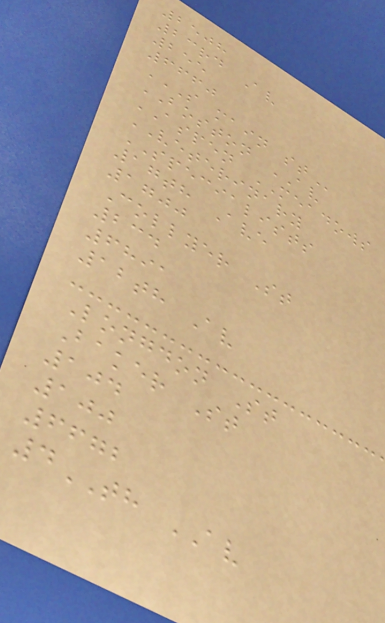2508
23rd Av
255
6660
S MAIN ST
BOSTON AV
ASPEN MEADOWS
VETERINARY
SPECIALISTS
17th Ave
1700
Collyer St
234
6891
12th Av
Longdon St
Baker St
104
100
6672
4TH AV
